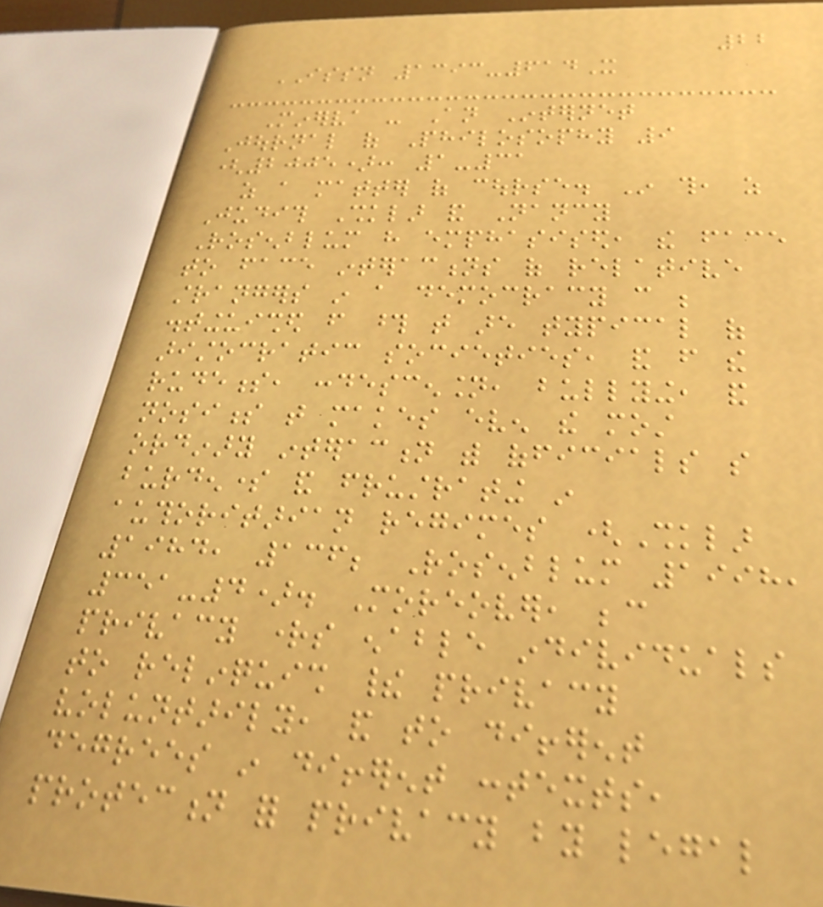22
ISSN 1393-614X
Minerva - An Internet
Journal of Philosophy 9
(2005): 1-31
as a matter of course. In this, as
Judith Shklar and Nancy
Rosenblum have emphasised, the face
to face interactions of relative
strangers in a democracy can be
distinguished from those that are typical of
aristocratic societies, and from the
rudeness, condescension, bullying, and
nosiness that makes even the most
ordinary interaction with officials so
burdensome and frustrating in
authoritarian regimes (Shklar
1984, 136; Rosenblum 1998,
351-4). Moreover, because
privacy rights enable individuals
to relinquish their privacy
voluntarily, and to different
degrees in different contexts,
protection for privacy by legal
